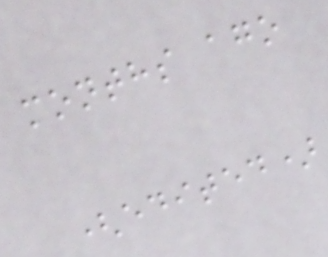months ago
(edited)
